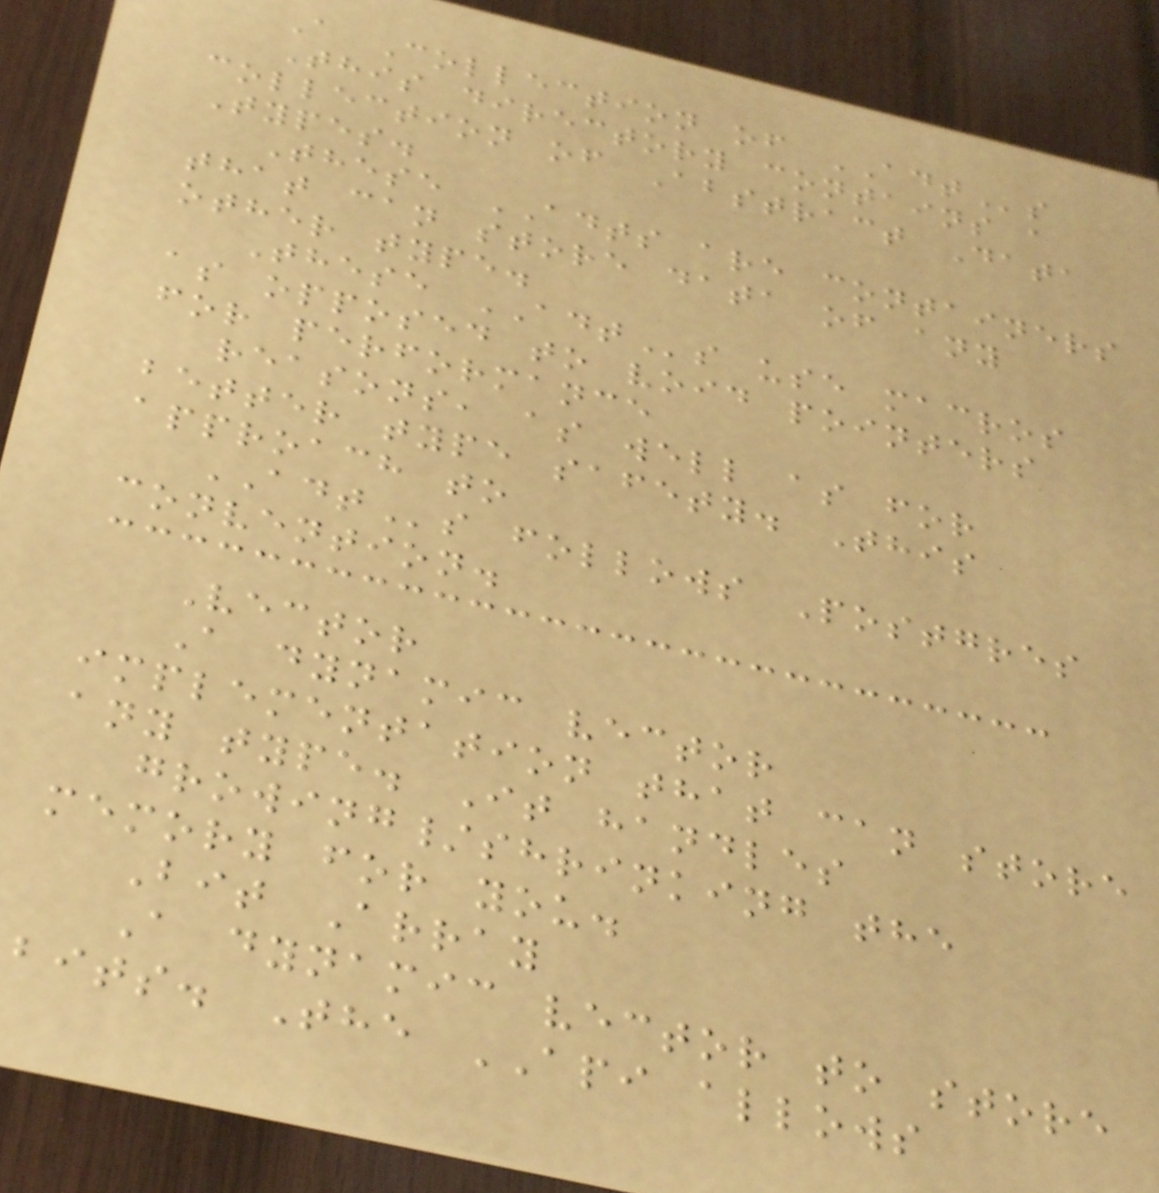A Collection of ADTs
This directory contains a
collection of Abstract Data
Types.
These ADTS are containers
that can store data of any
other type.
These ADTs use macros
as opposed to void pointers
for performance
reasons, as well as for
better type safety. This
approach to
ADTs follows Postgres
convention.
Vector
A dynamic vector
implementation that can store
any type. It handles
growing/shrinking the
memory for you.
Bit Array
A dynamic vector to store
bits. The API allows
